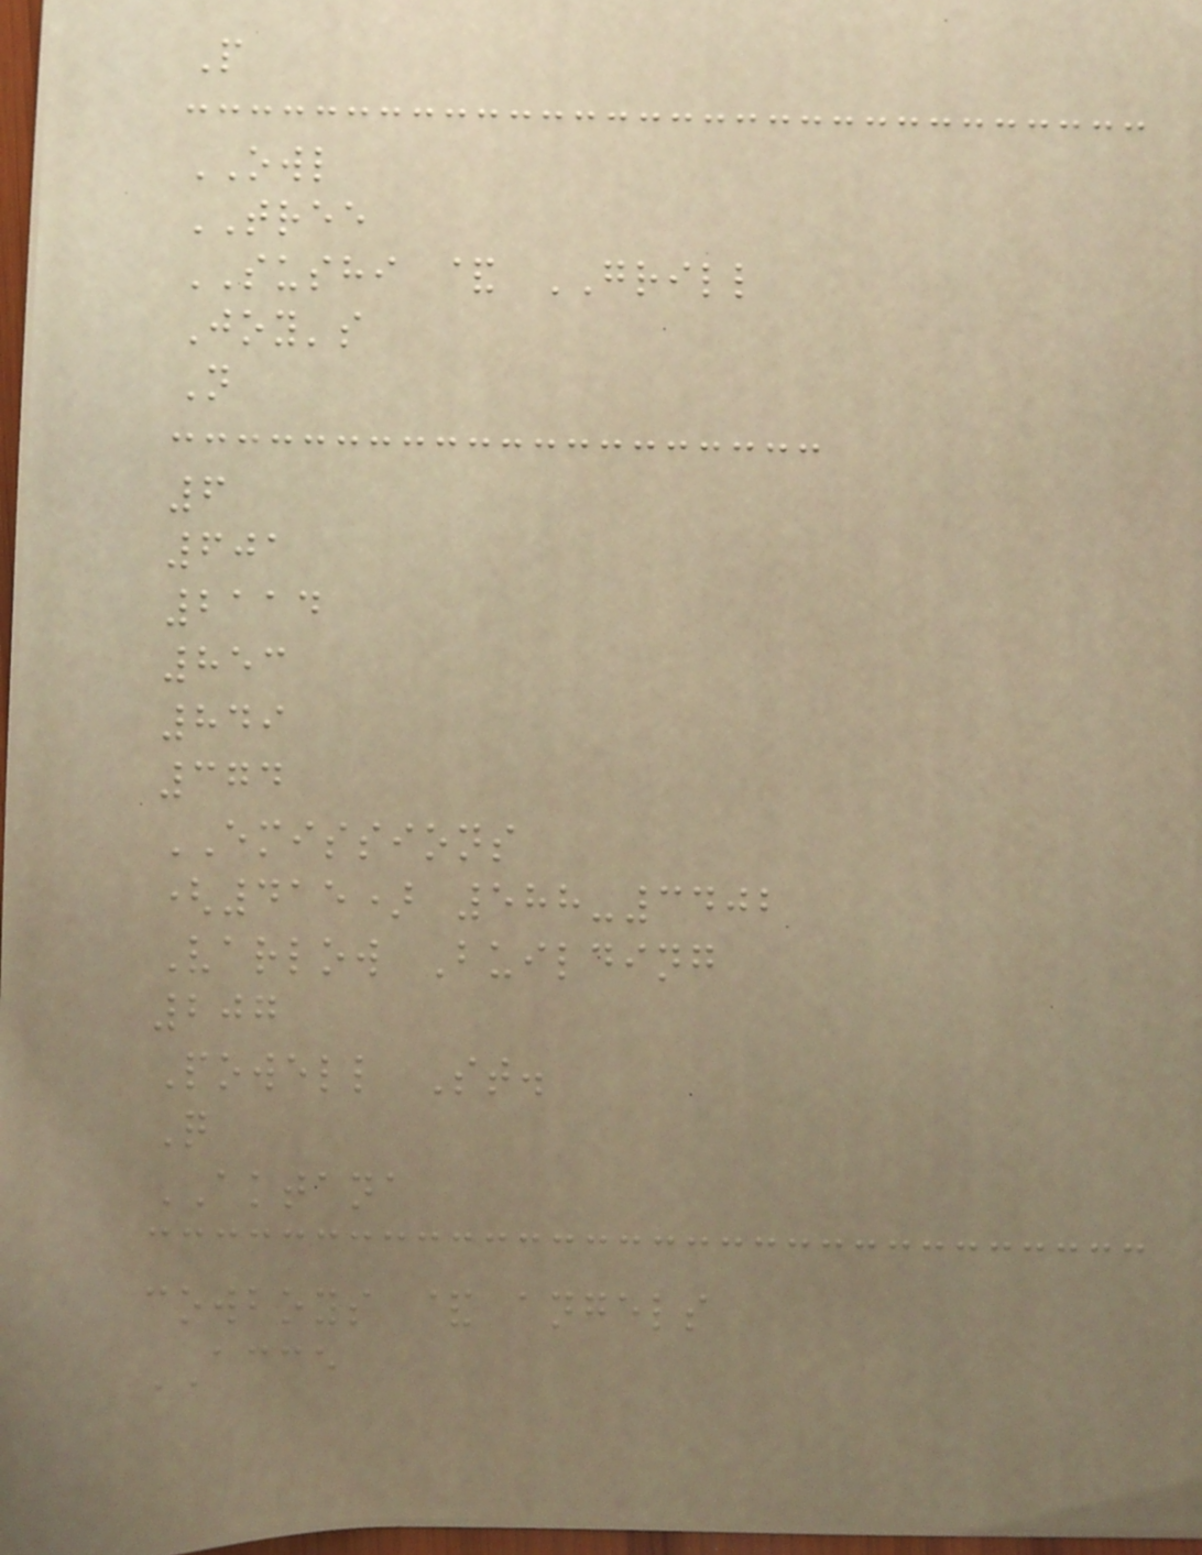P
OWL
TREE
SUSHI & GRILL
Joy's
N
6
601
2114
853
849
374
EMISSIONS
(415) 588-3402
Varlow Building
207
Powell St.
Q
AKTANA
cowboys & angels
ACCE
